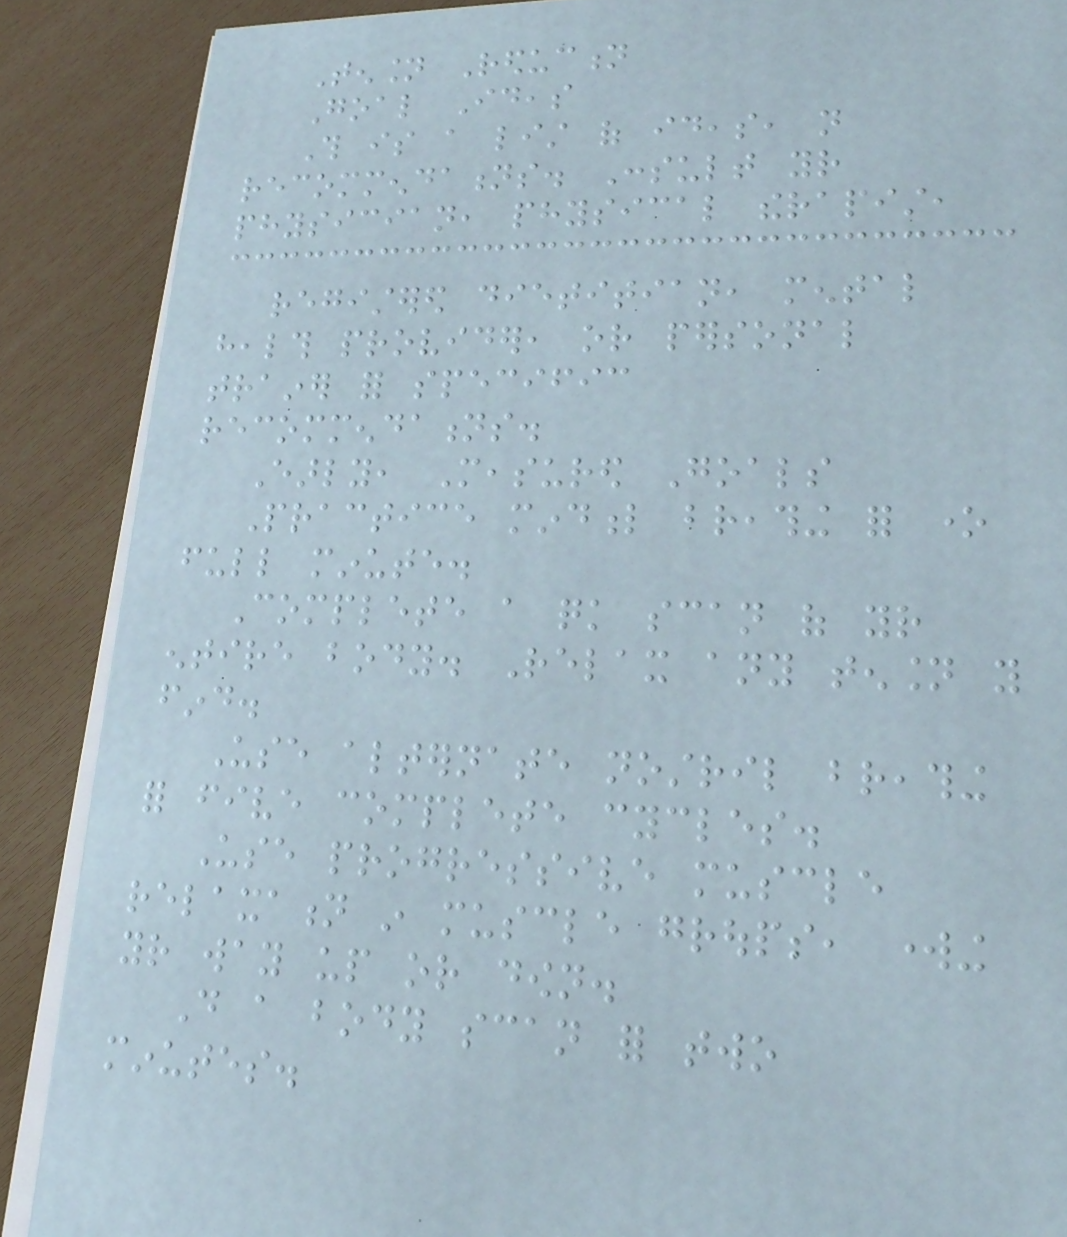Tension Reduction
Goal Ideas
This is a list of ideas, not
recommendations. Consult your
physician, physical therapist,
registered dietitian, mental
health provider, or personal
trainer for specific
recommendations.
Early, Measured Goals
Practice mindful breathing for one
full minute.
Complete a quick scan of your
entire body. Relax any tension you
find.
Use alternate nostril breathing
for five complete cycles.
Use progressive muscle
relaxation in muscle groups, working
your way up or down.
Do a body scan for two
minutes.
